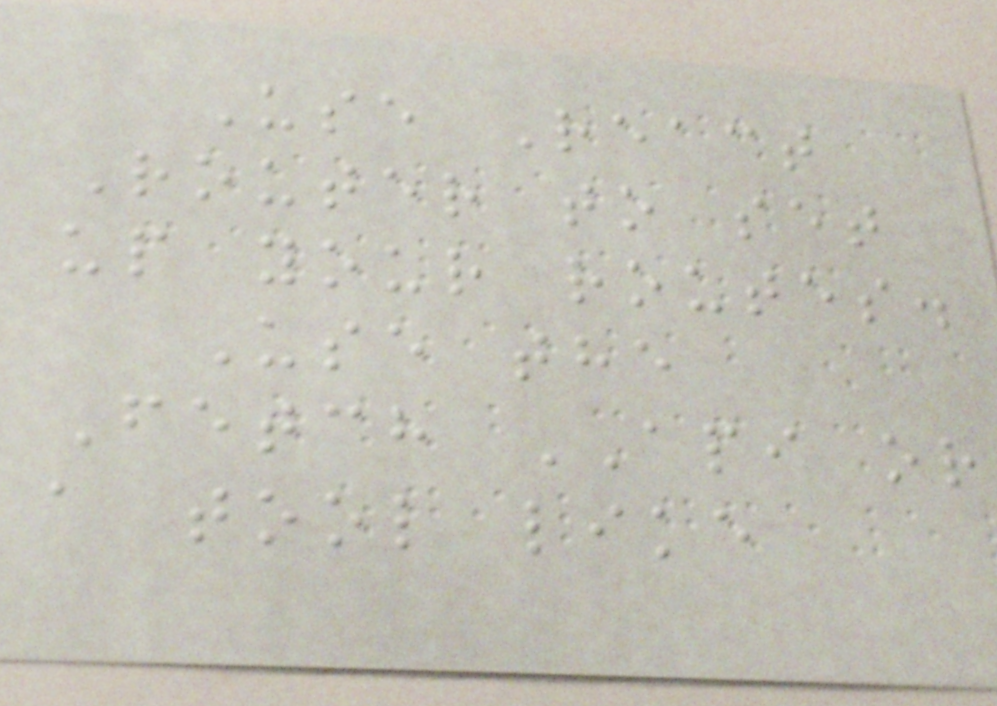Use React
Router to set
up your routes.
Use the
Fetch API or
a tool like
